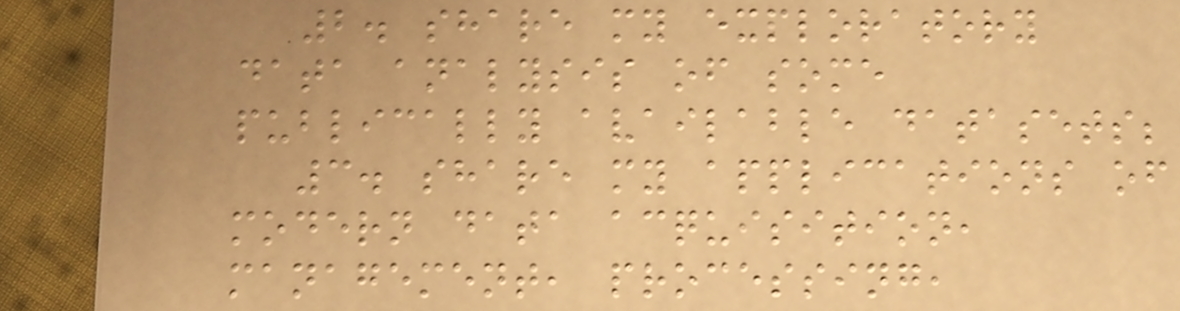2. share my exploratory
data analysis of some
publically available datasets;
3. share my applications of
modern data acquisition,
management, processing,
